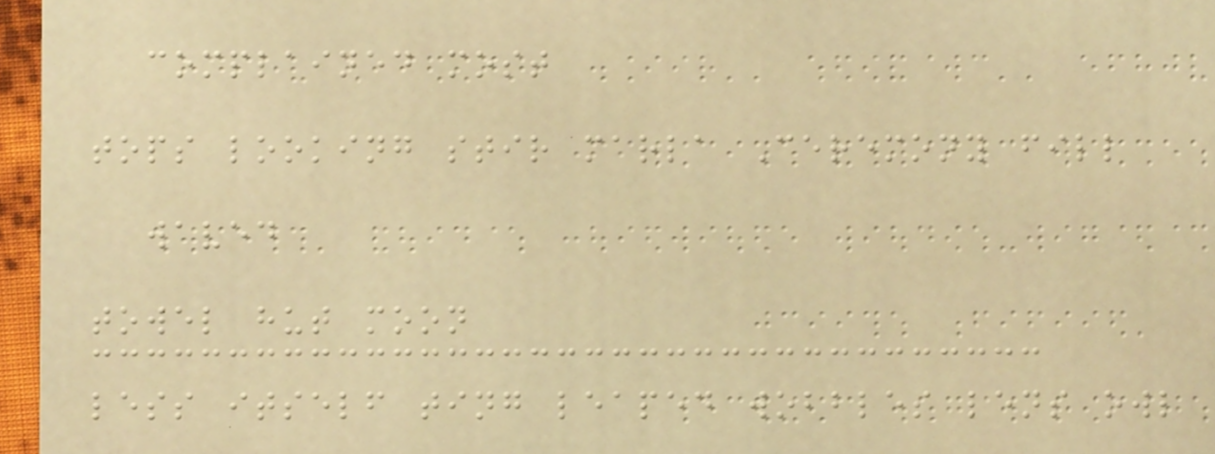complained most
tops looking stir marla Ceremony fill
waved
towel hut moon
less itself ting leaped wobbles lens owl
